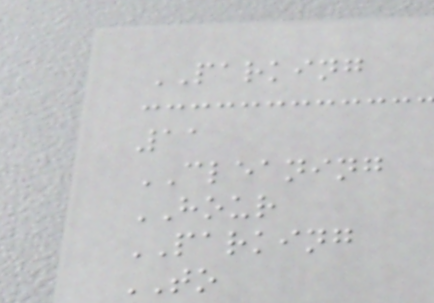PARKING
11
CLEANING
HOUR
PARKING
TO
